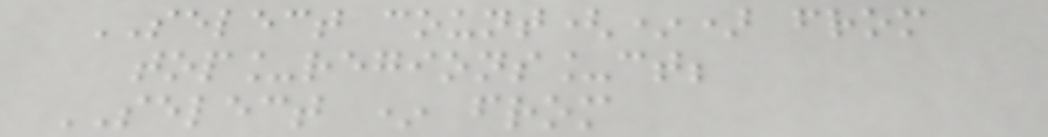SELECT count(*) from
top_regions_ct;
SELECT * from
